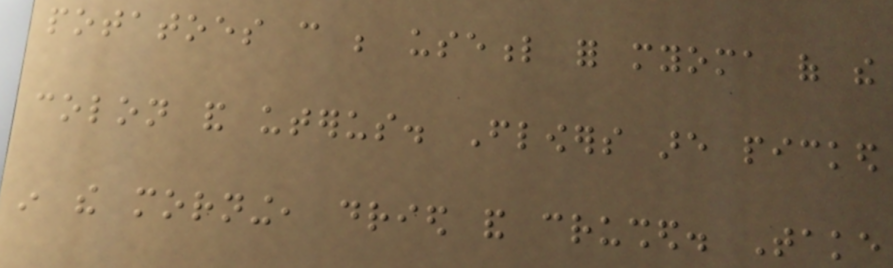potatoes can be useful for myoma of the
colon and uterus. Flowers are picked
in the morning, dried and crushed. Take
